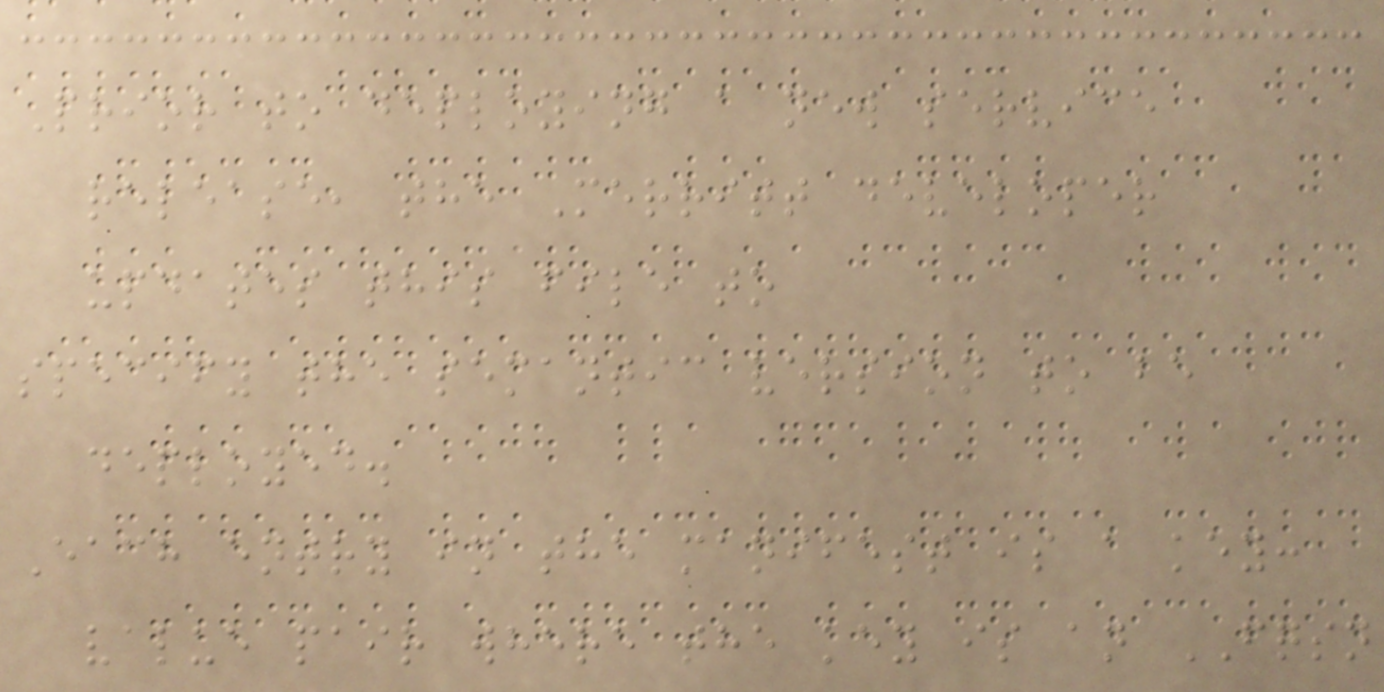Prior to deploying a new service
release, the Merritt developer
updates this file to
specify the semantic version to be
deployed.
Each entry in the manifest is a key:
value pair where the key is an FQSN
